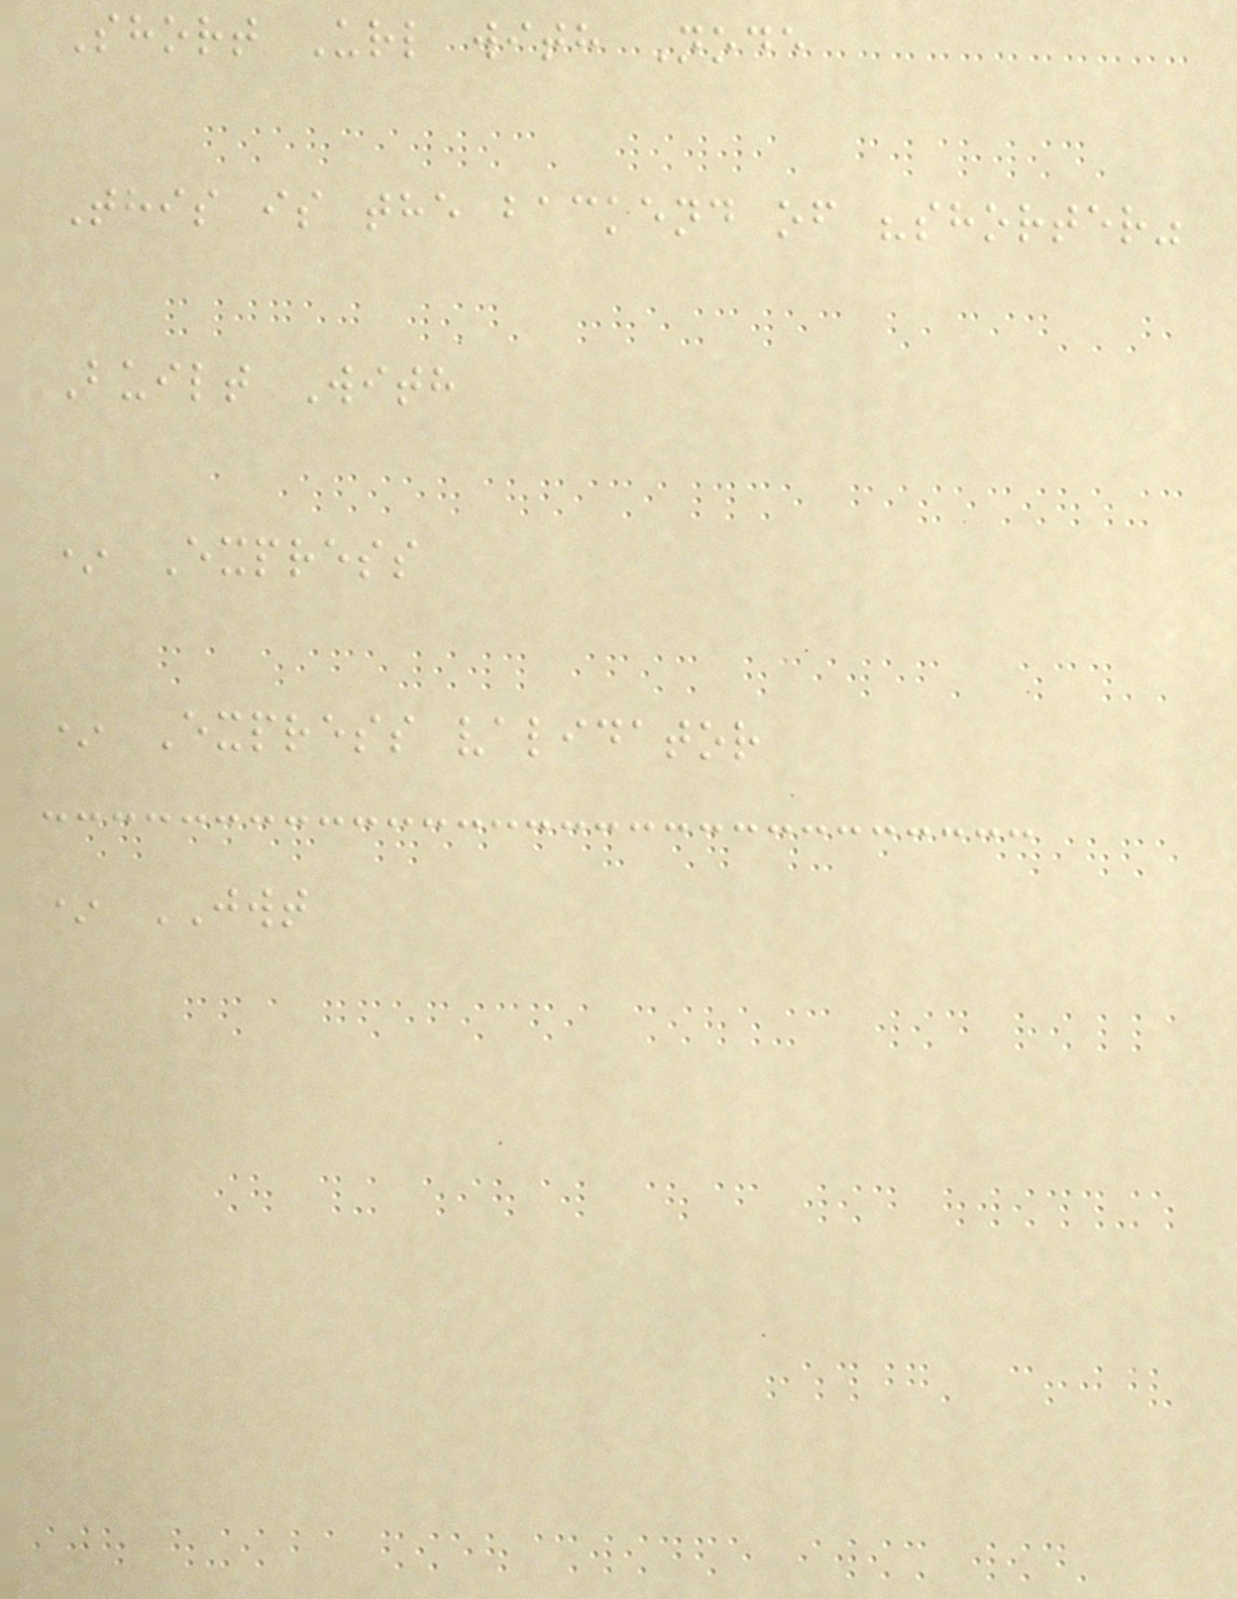Short Url with Node
This is the backend of "shorter"
Built With
* Express
* Express validator
* JWT
